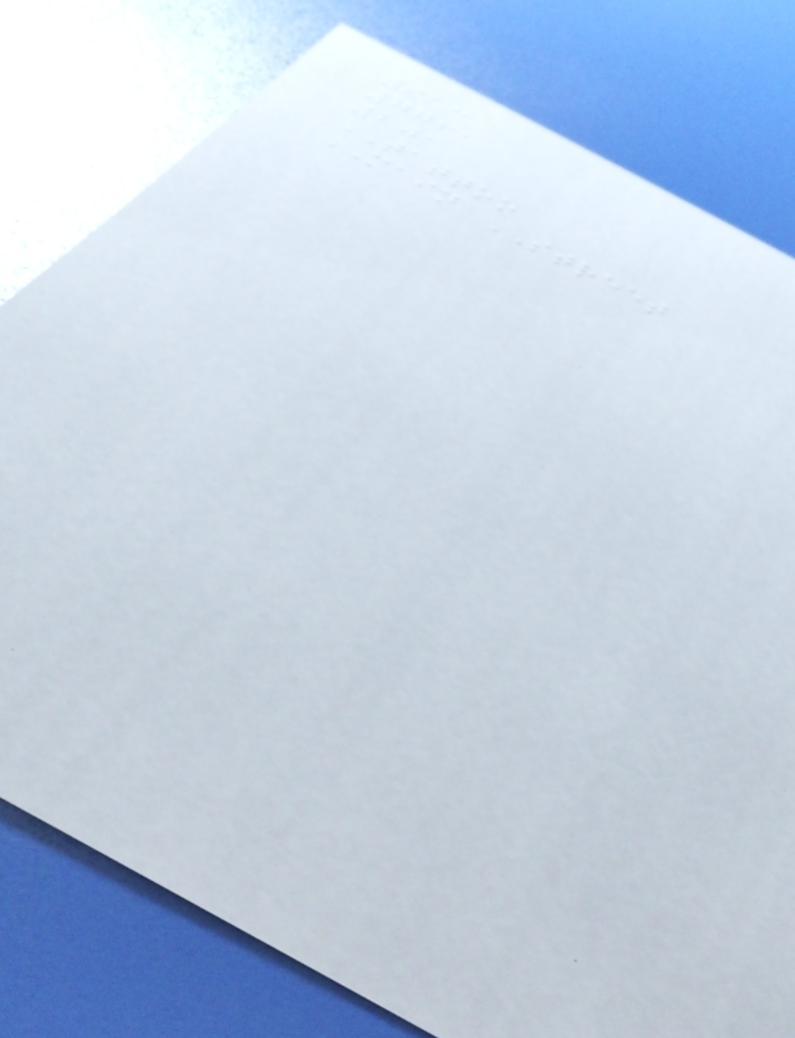913
7761
201
TATTOO
MAIN STREET
